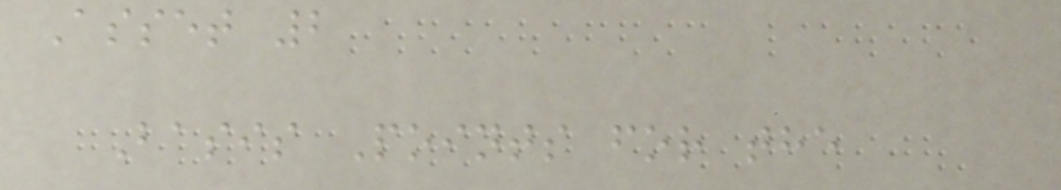Asset 2
Basis Points for the
